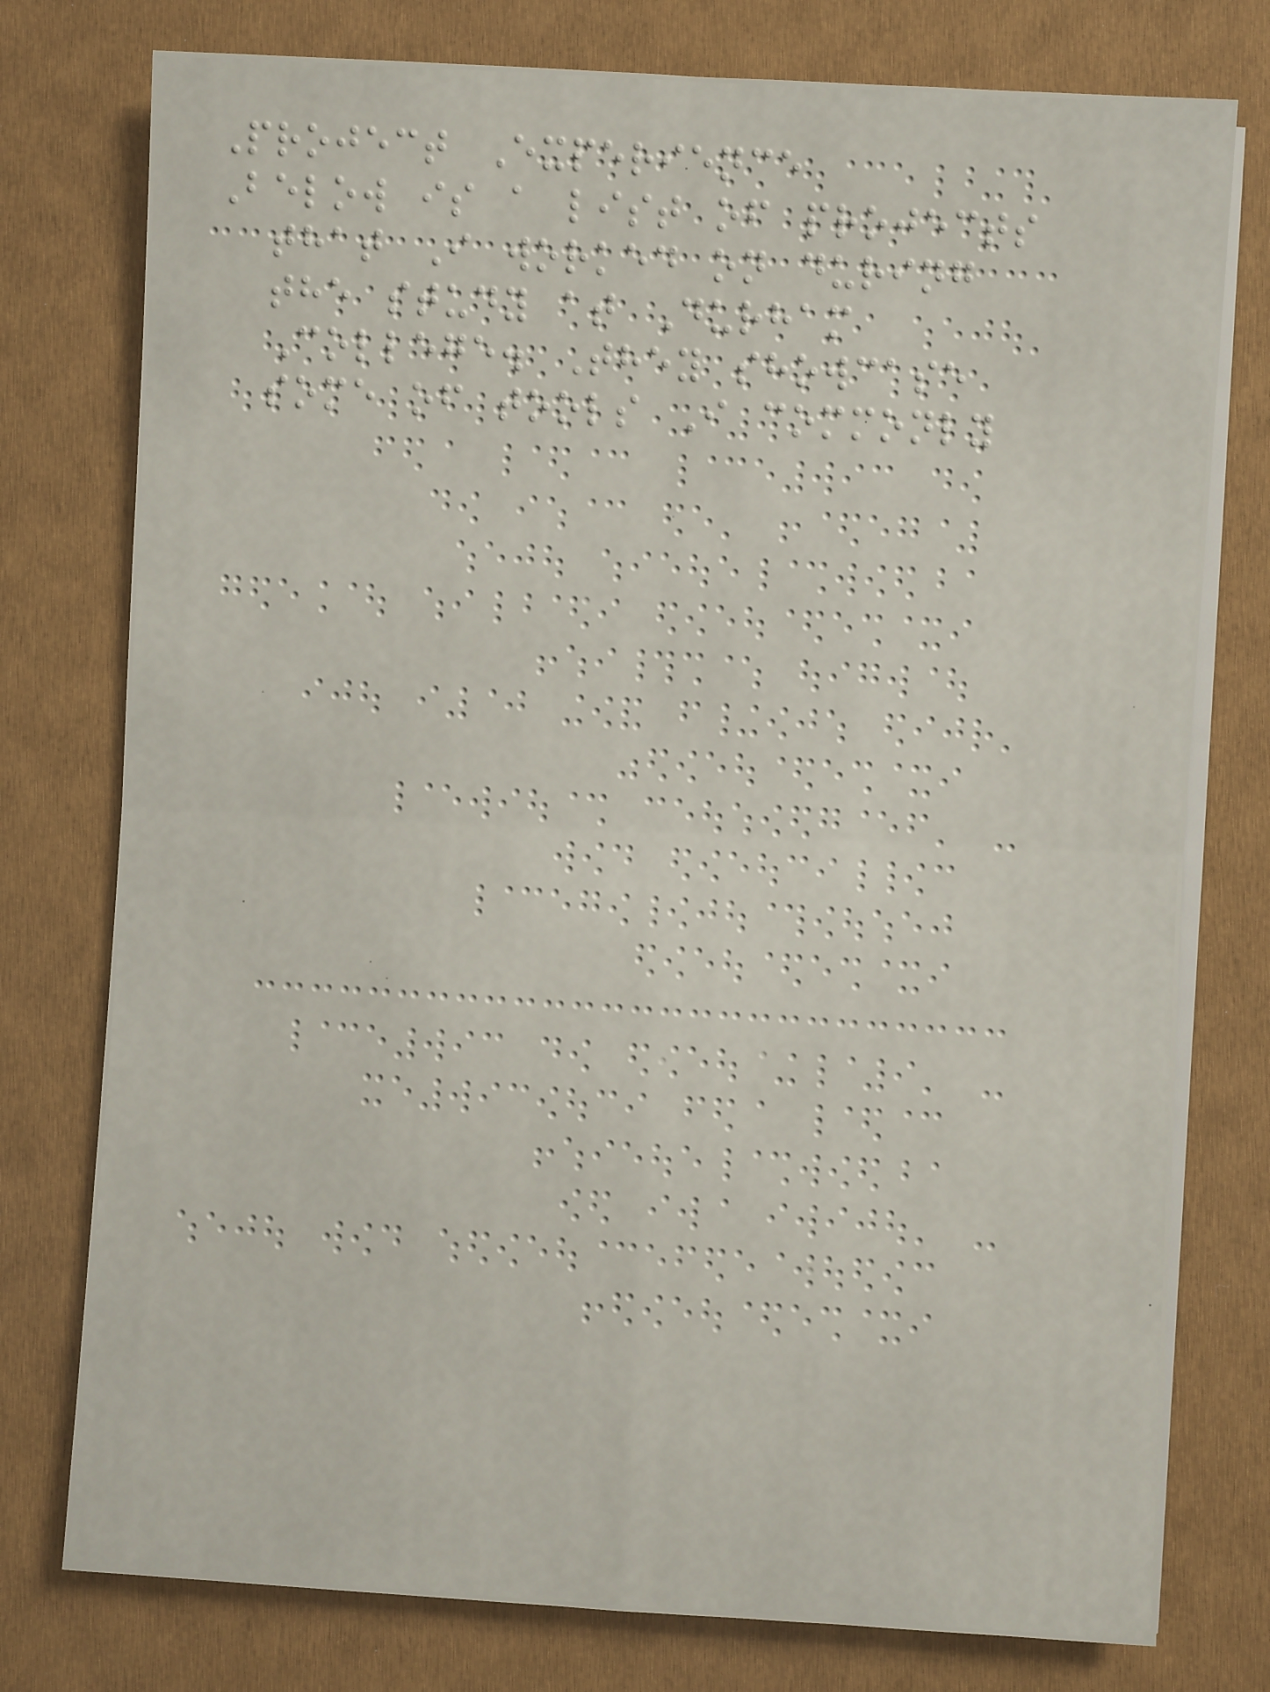Project Experience
Below is a list of projects
that I worked on during
the study at Durham
College. They showcase
some of tools I commonly
